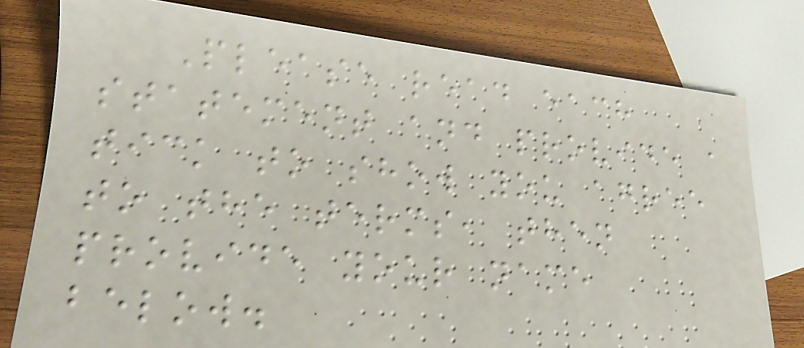Please read each
statement and provide a
tick to show you agree
to the terms, then
provide your name
below.
